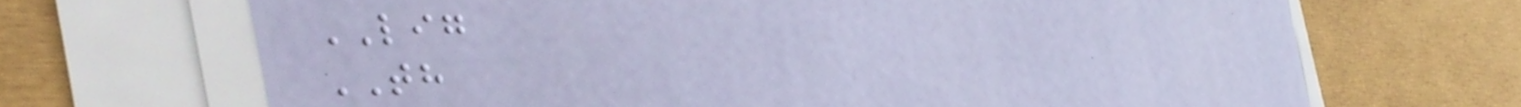LIG
TH
